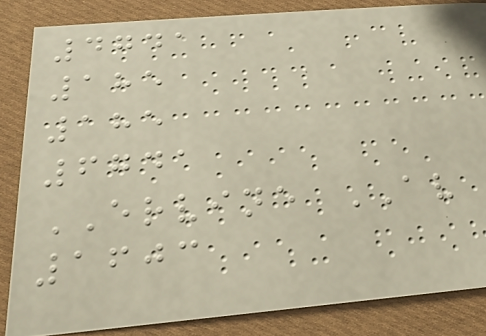4741
185
185
6741
ERVINE AV
1603
